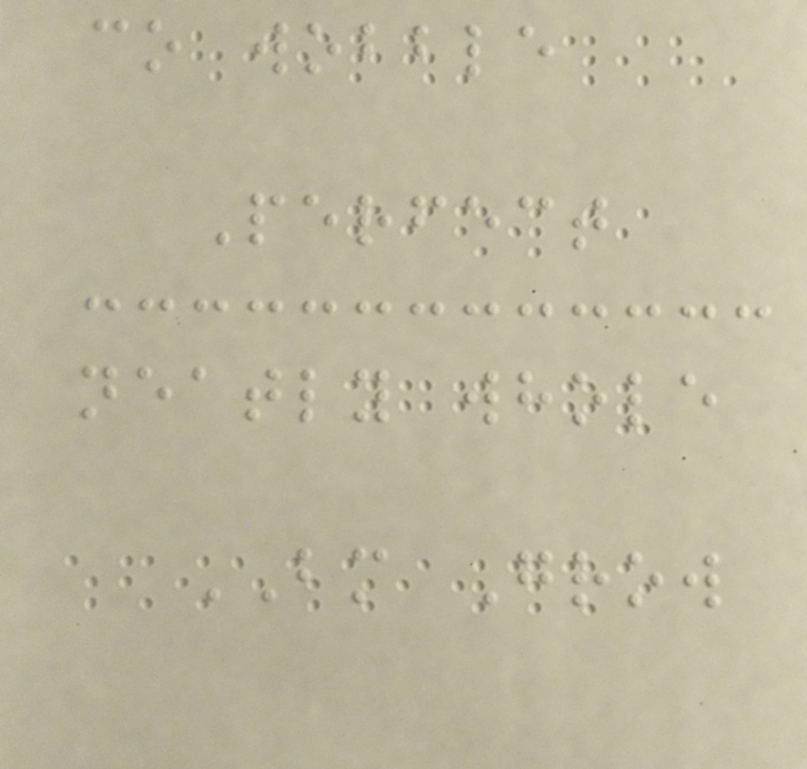co wobble
Perfect
neatly whole
BM Grow
